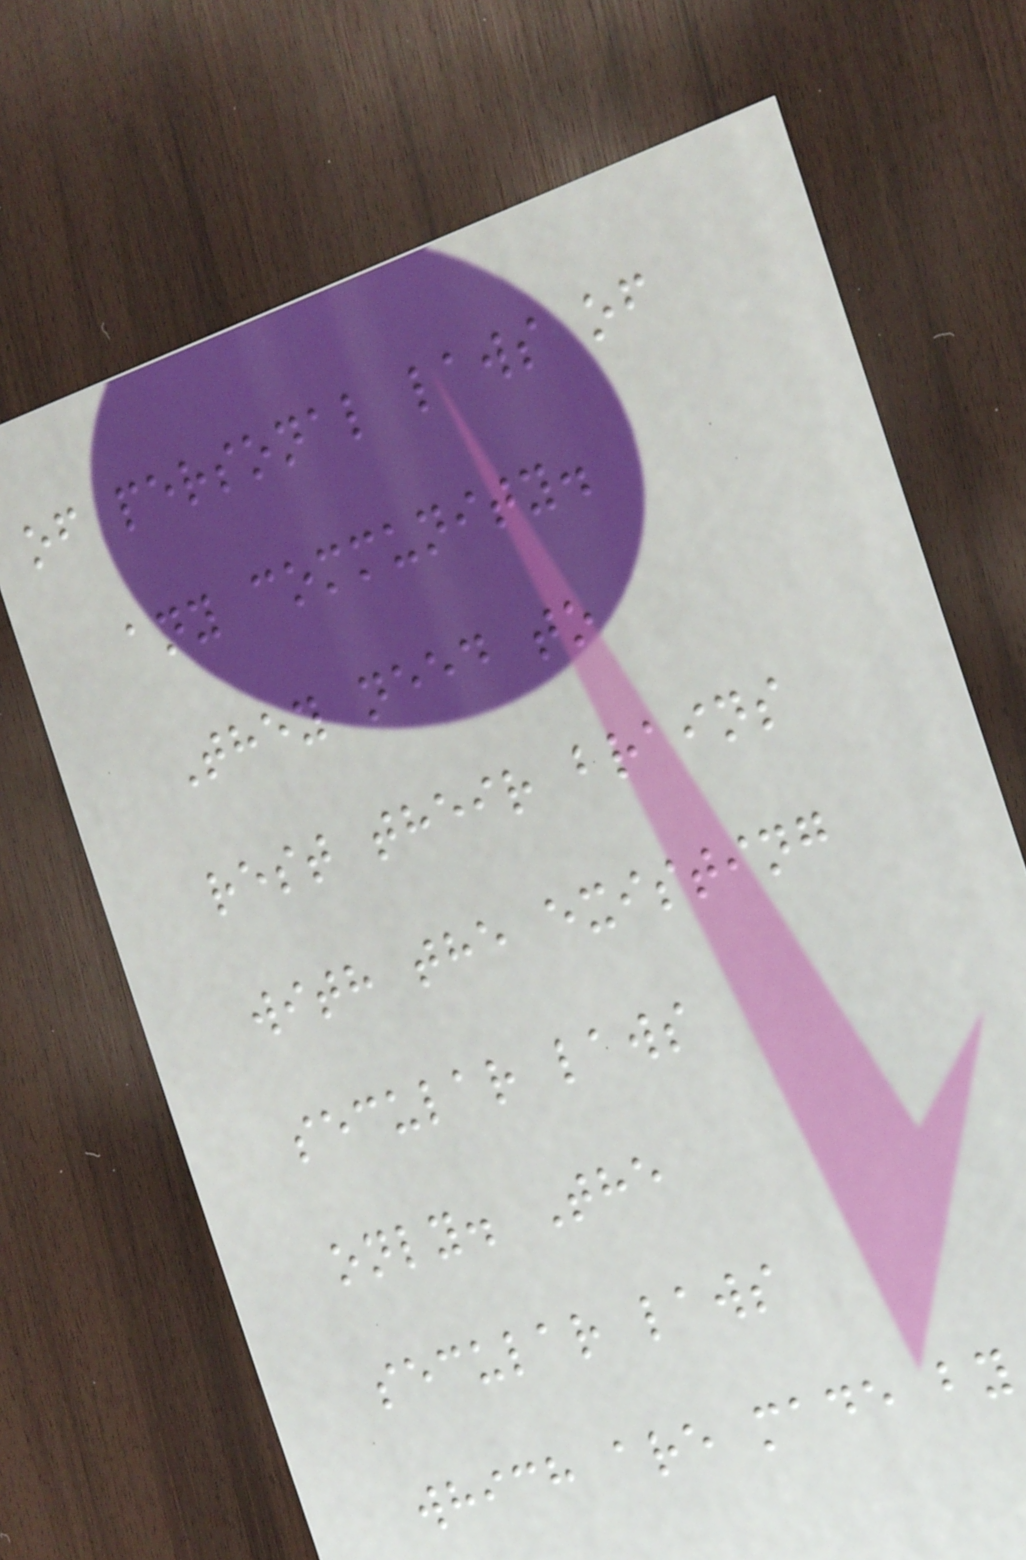of personal laws of
any community.
They need to
rest their brains
with the existing
secular laws
only. The
secular laws
which are made by
